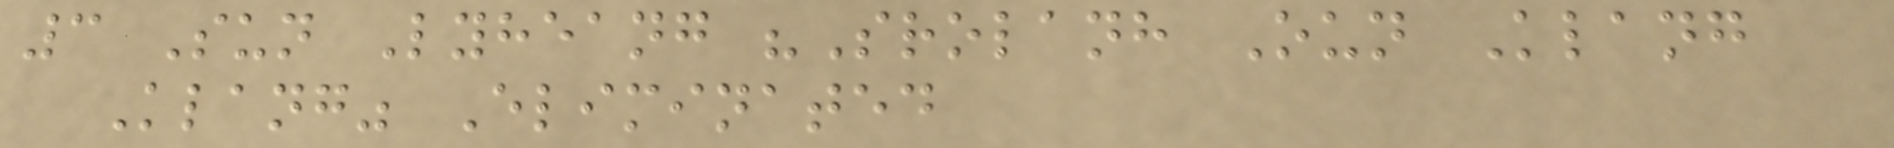3 Sun Lyheang "Srolanh Oun Klang
Klang" Eliminated
